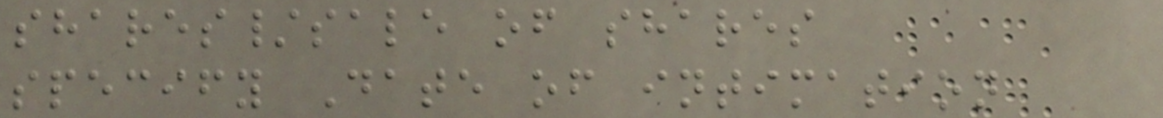shares/sale of shares
specify Date of intimation
